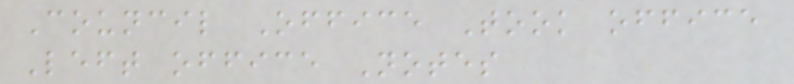Council Office Took office
Left office Notes
